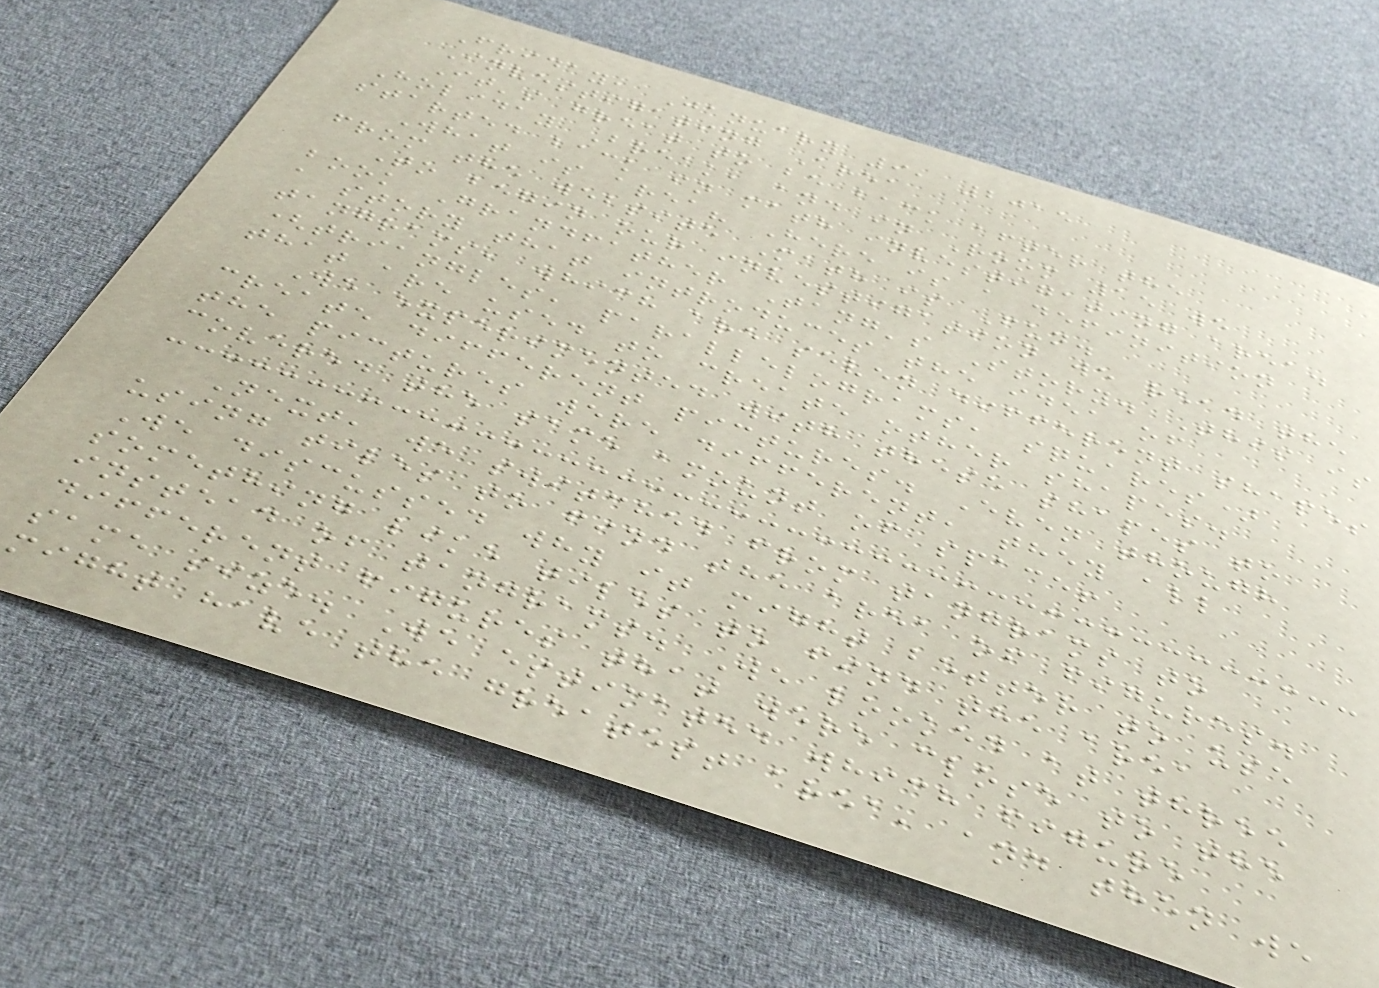Friday, January 9, 2015
Investigating Area
It's great to be back after the
Holiday Break, and in Room 15 we
started back in math investigating area.
What is area? Here is a definition
from the website Math is Fun.
To begin our investigation we read the
book Grandfather Tang's Story. This is
a story that introduces the idea of
tangrams, which are seven different shapes
(triangles, parallelograms, squares)
that are used to create other shapes.
We experimented with these shapes to
create different pictures. Even though
the pictures were different, they all
covered the same amount of space!
Next, we switched from tangrams to
using tiles to find the area of figures.
We discussed why it might better to use
something like tiles to find the area
instead of tangrams. We looked at three
different figures that were close to the
same size. We estimated which figure
might have the greatest area, and then we
